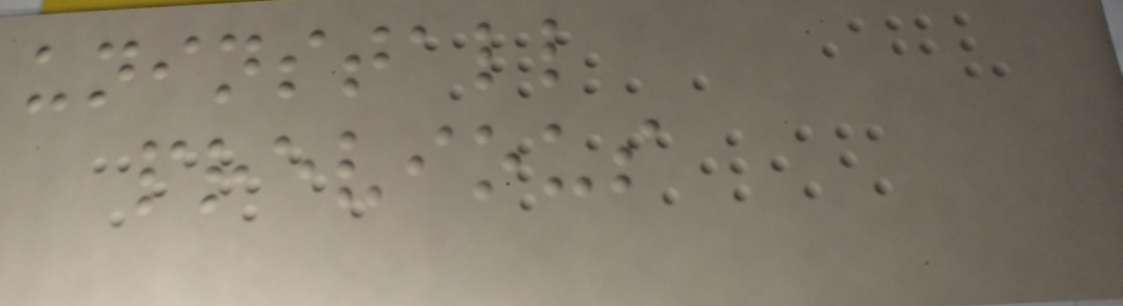uninstall
previous
